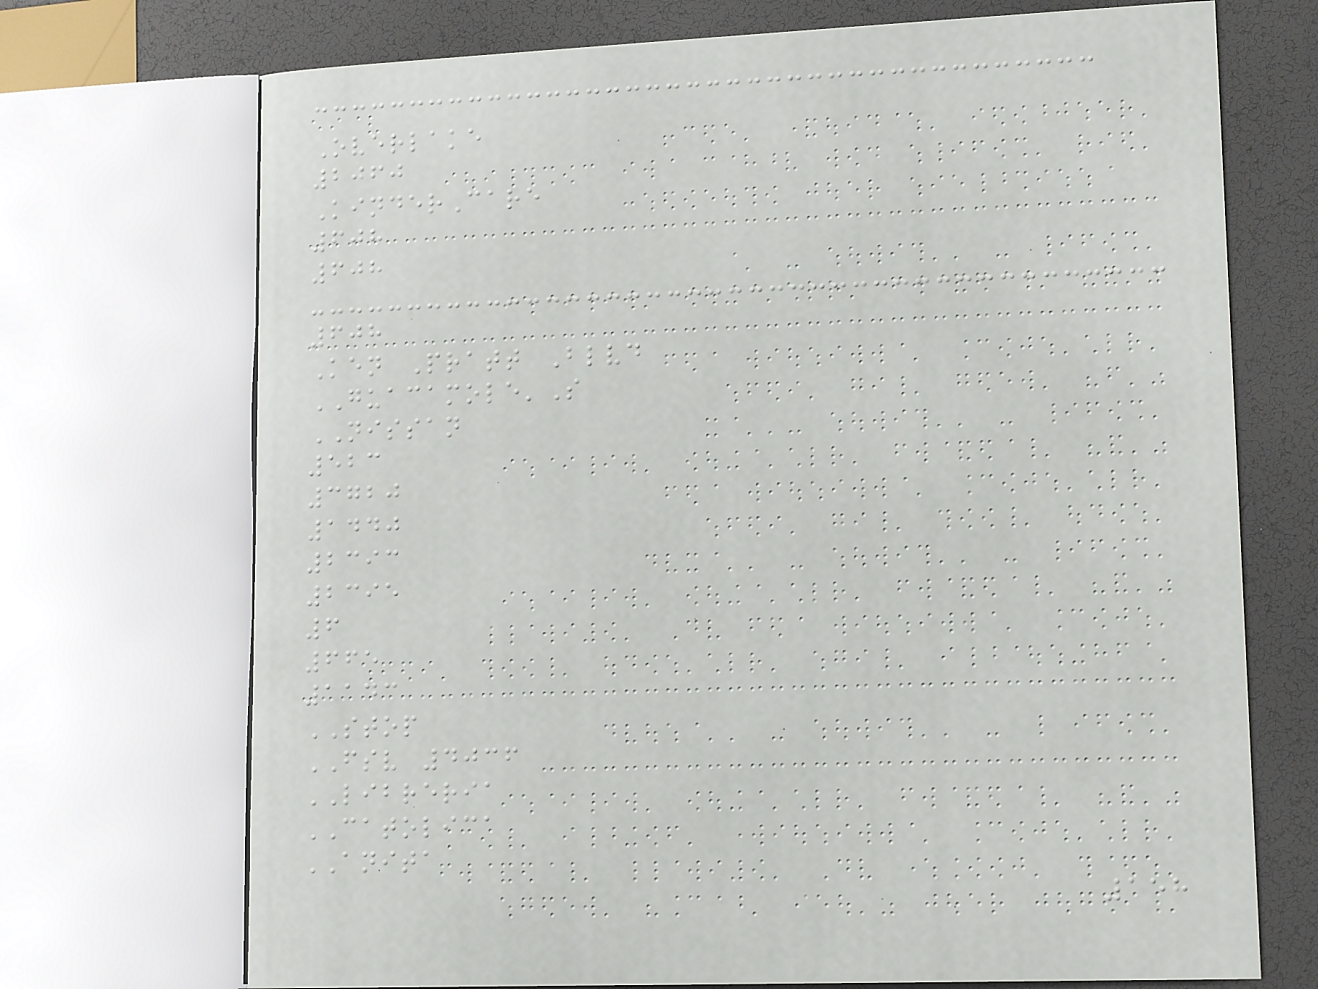Overlake
2060
KinderCare
608
608
608
Ken Pratt Blvd
GUACAMOLE'S
NISSAN
523
3720
1440
2393
2395
6
665
1143
STOP
FSV 4036
LIBRERIA
CATOLICA
ANITA
158
